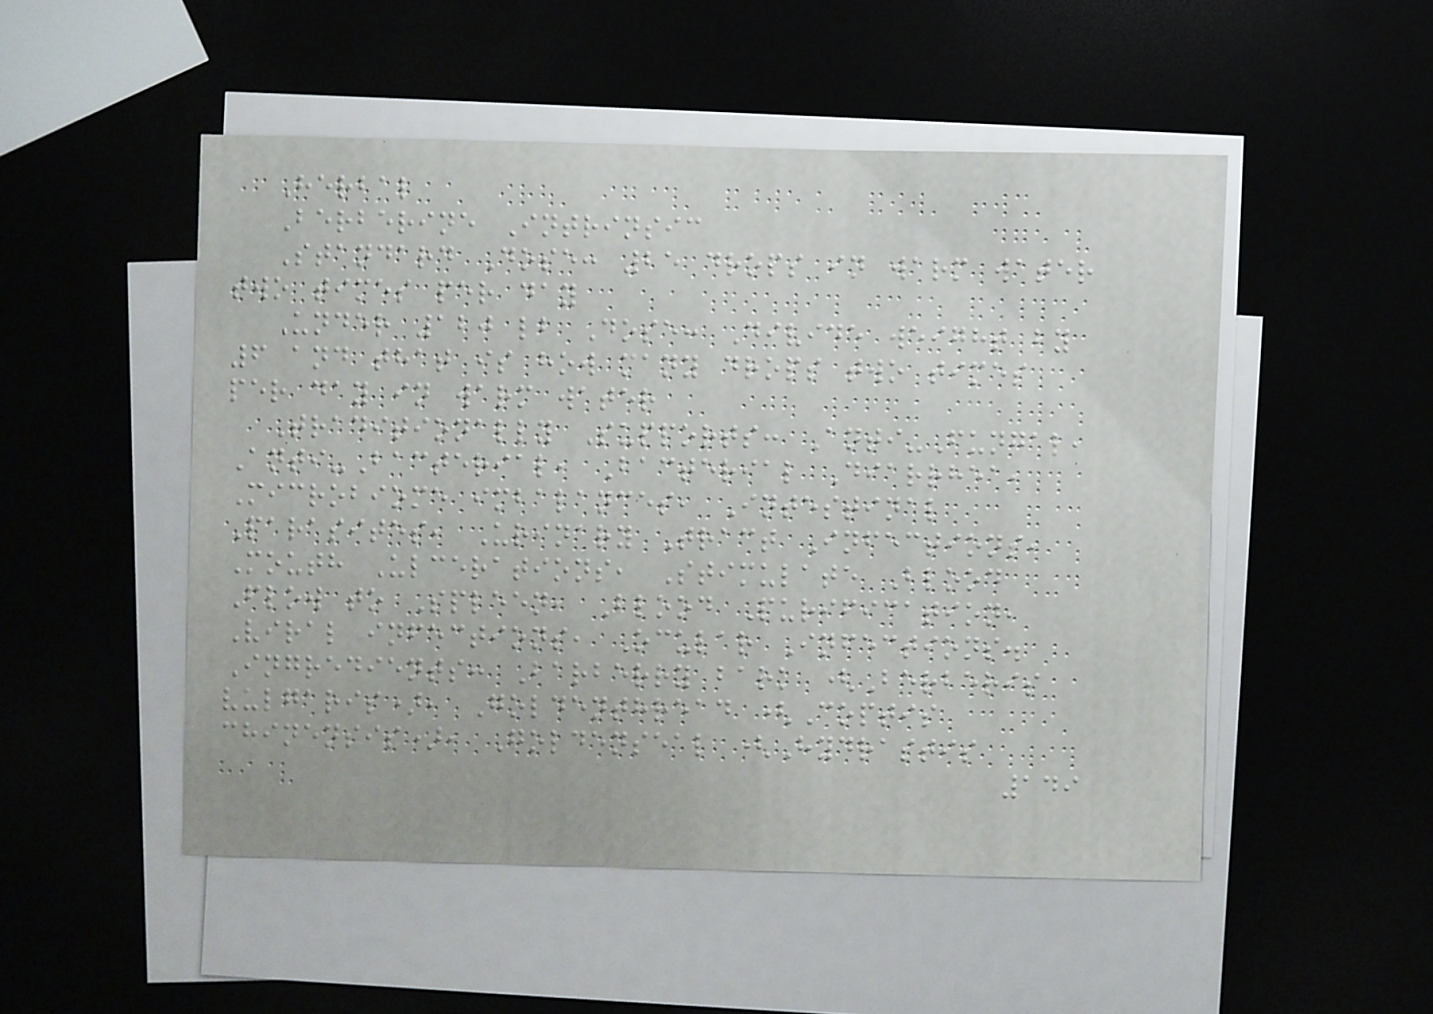Herbal
Berberine Intrinsic
Standard Dose: 25 drops in warm water
two times per day
Under 120 lb Dose: Divide weight by
6 and that is how many drops two times
per day in warm water
Traditionally Supports: Anti-Fungal,
Anti-Bacterial, Bacterial Diarrhea,
Microbiome imbalances, Intestinal
Parasites, Urinary Tract Infections,
Mouth Ulcerations, Stimulate Blood
Flow to Spleen, Blood Purification,
Viral infections, Ocular Infections.
Ingredients: Barberry bark (Berberis
vulgaris), Goldenthread (Coptis
chinensis), Goldenseal (Hydrastis
149
